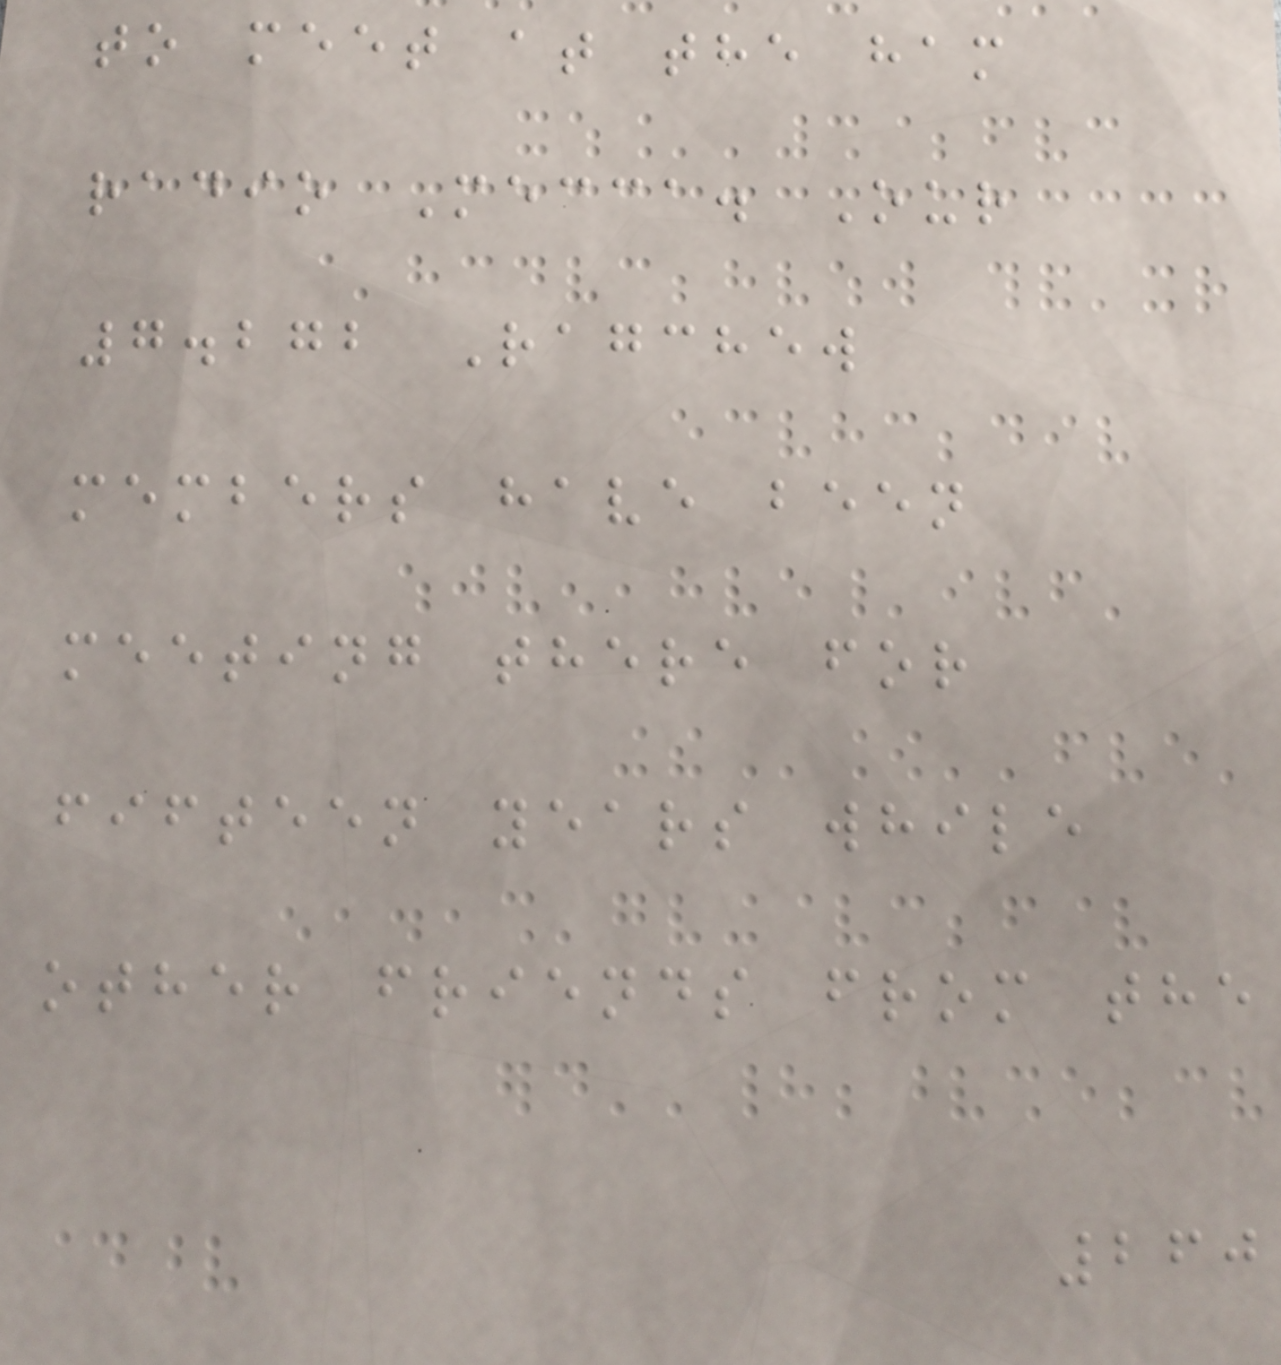to meet at the ham
radio Mecca. Our
7.272 Ragchew
members have been
meeting there for
fifteen years while
other friends from the
260
